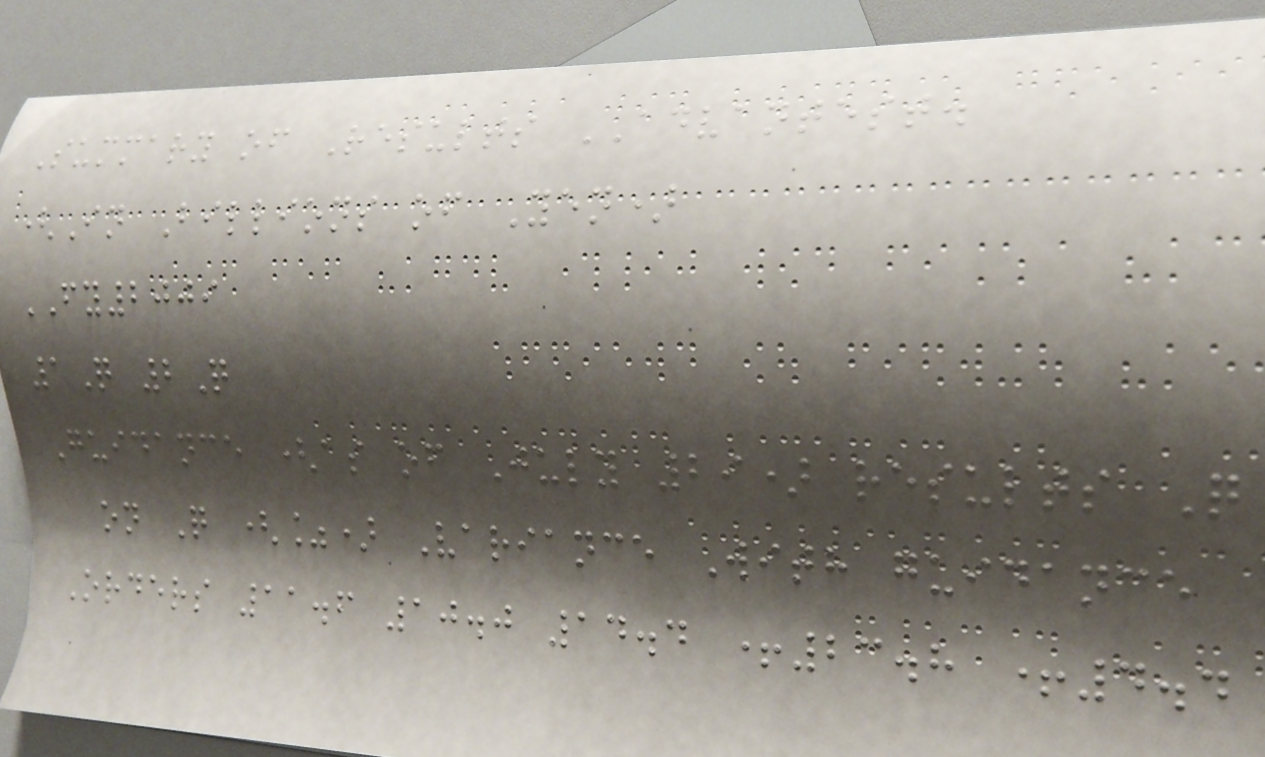Summary of Results ADVANTEST.
(In Billions of Yen)
FY2009
1Q 2Q
Guidance (as of July 29) results Q
on Q (%) Variance With guidance
Orders 11.6 10.0 14.4 +23.8 +4.4
